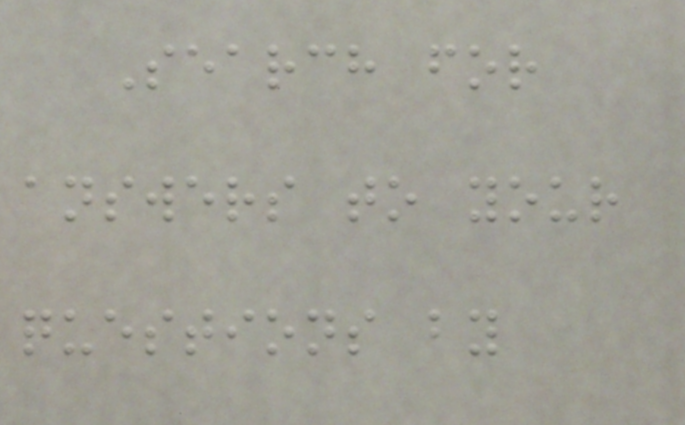Search for
answers to your
questions by
